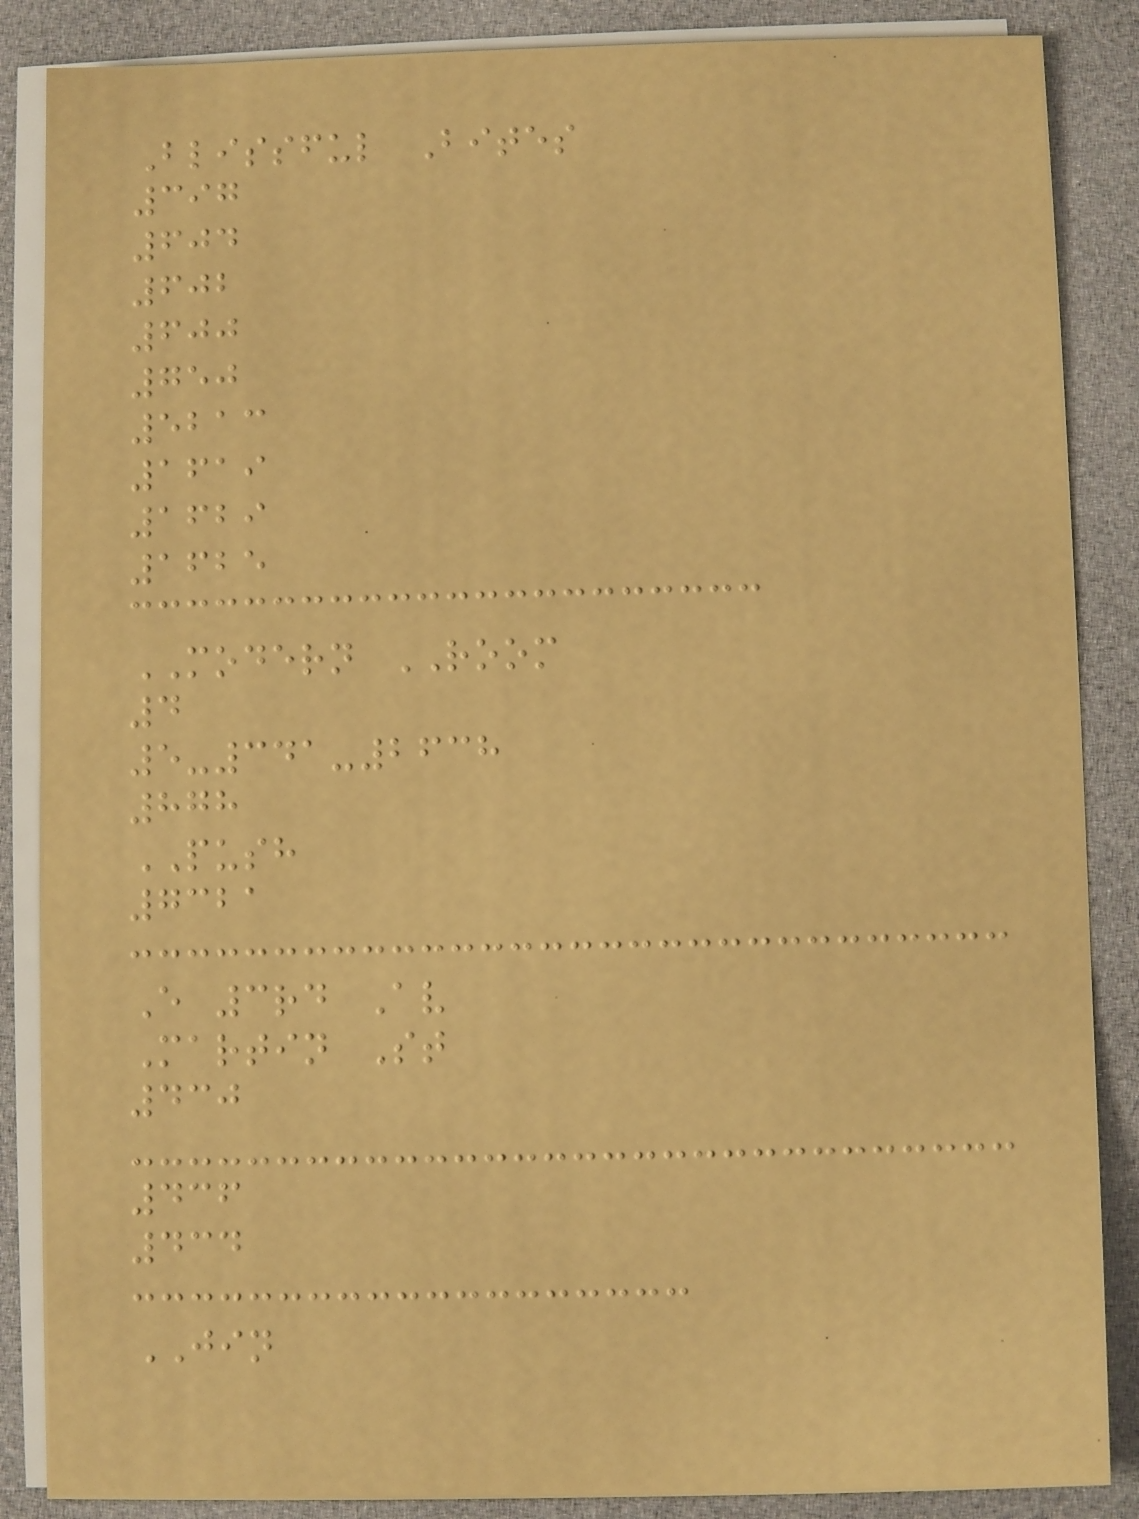Blissful Bites
397
604
602
600
750
5213
1619
1629
1625
MODERN ROOM
4
5-341-2638
878
PUSH
7321
E 3rd Av
Martin St
430
436
434
JIN
